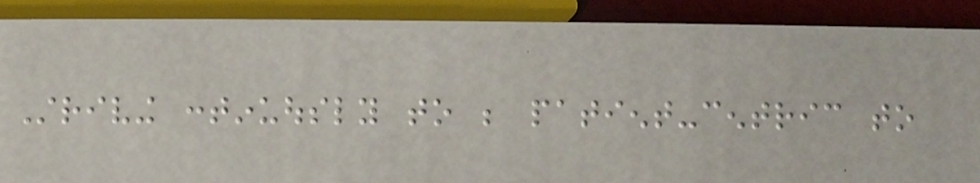Striving continuously to be patient-centric to
